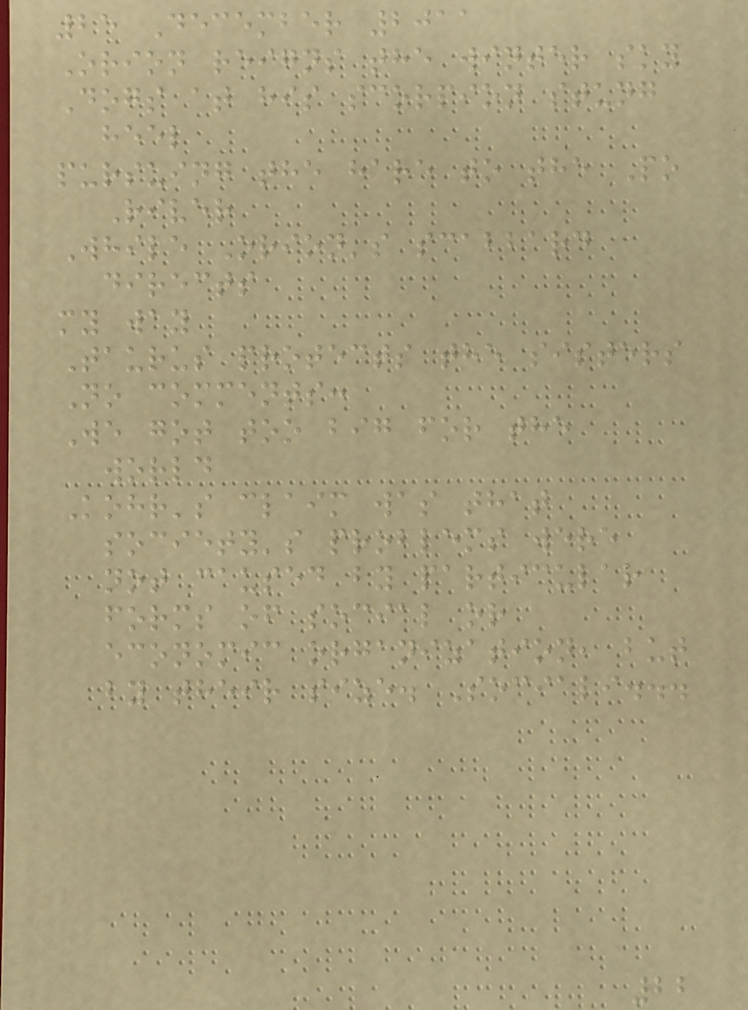25 December 2011
Orion reigns the winter sky
Dogs at his scorpion stung
heel
pursuing the hare to the Po
River
While Orion's scabbard
directs
my way
Taurus protects the sisters
No comments:
We got too big for the
world
Kohr's claim was that
society's problems were
not caused by particular
forms of social or
economic organization, but
by their size. Sociali...
22
